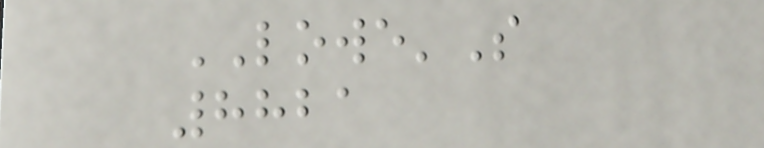LOWE'S
8821
